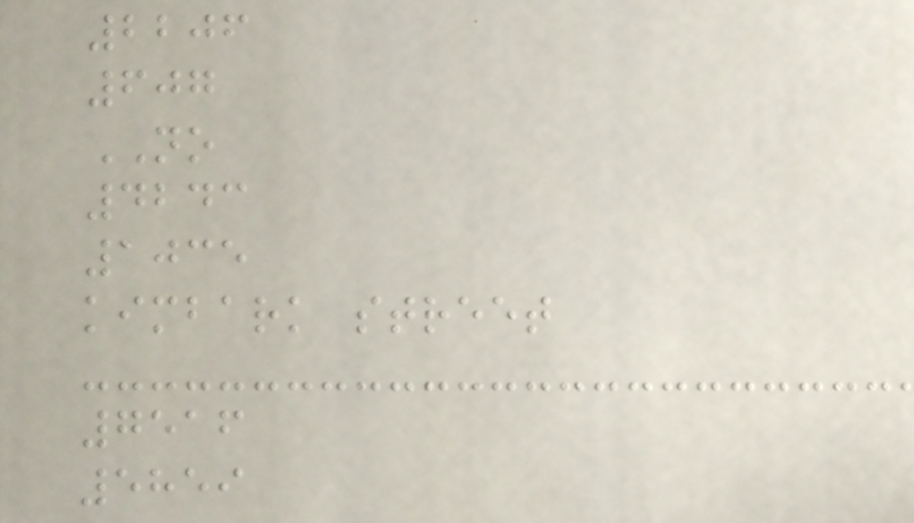2206
607
NO
4243
1035
kimbark street
7516
5859
